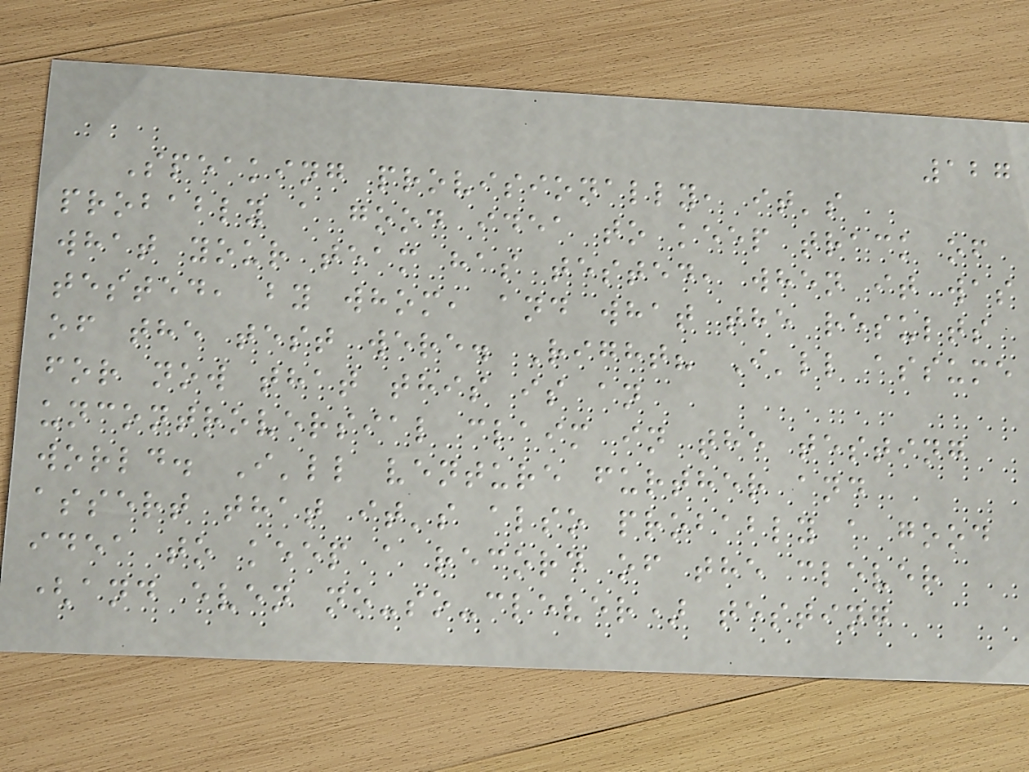127
Speaking provisionally, it's
probably a good idea to keep track of
what your team has tested, when it was
tested, by whom, and what the results
of the test were. Right? I'll assume
for now that this is an
uncontroversial claim in the testing
world. I'll venture further and
assert that it's also probably a good
idea to keep a record of the clever
(and even no-so-clever) testing
